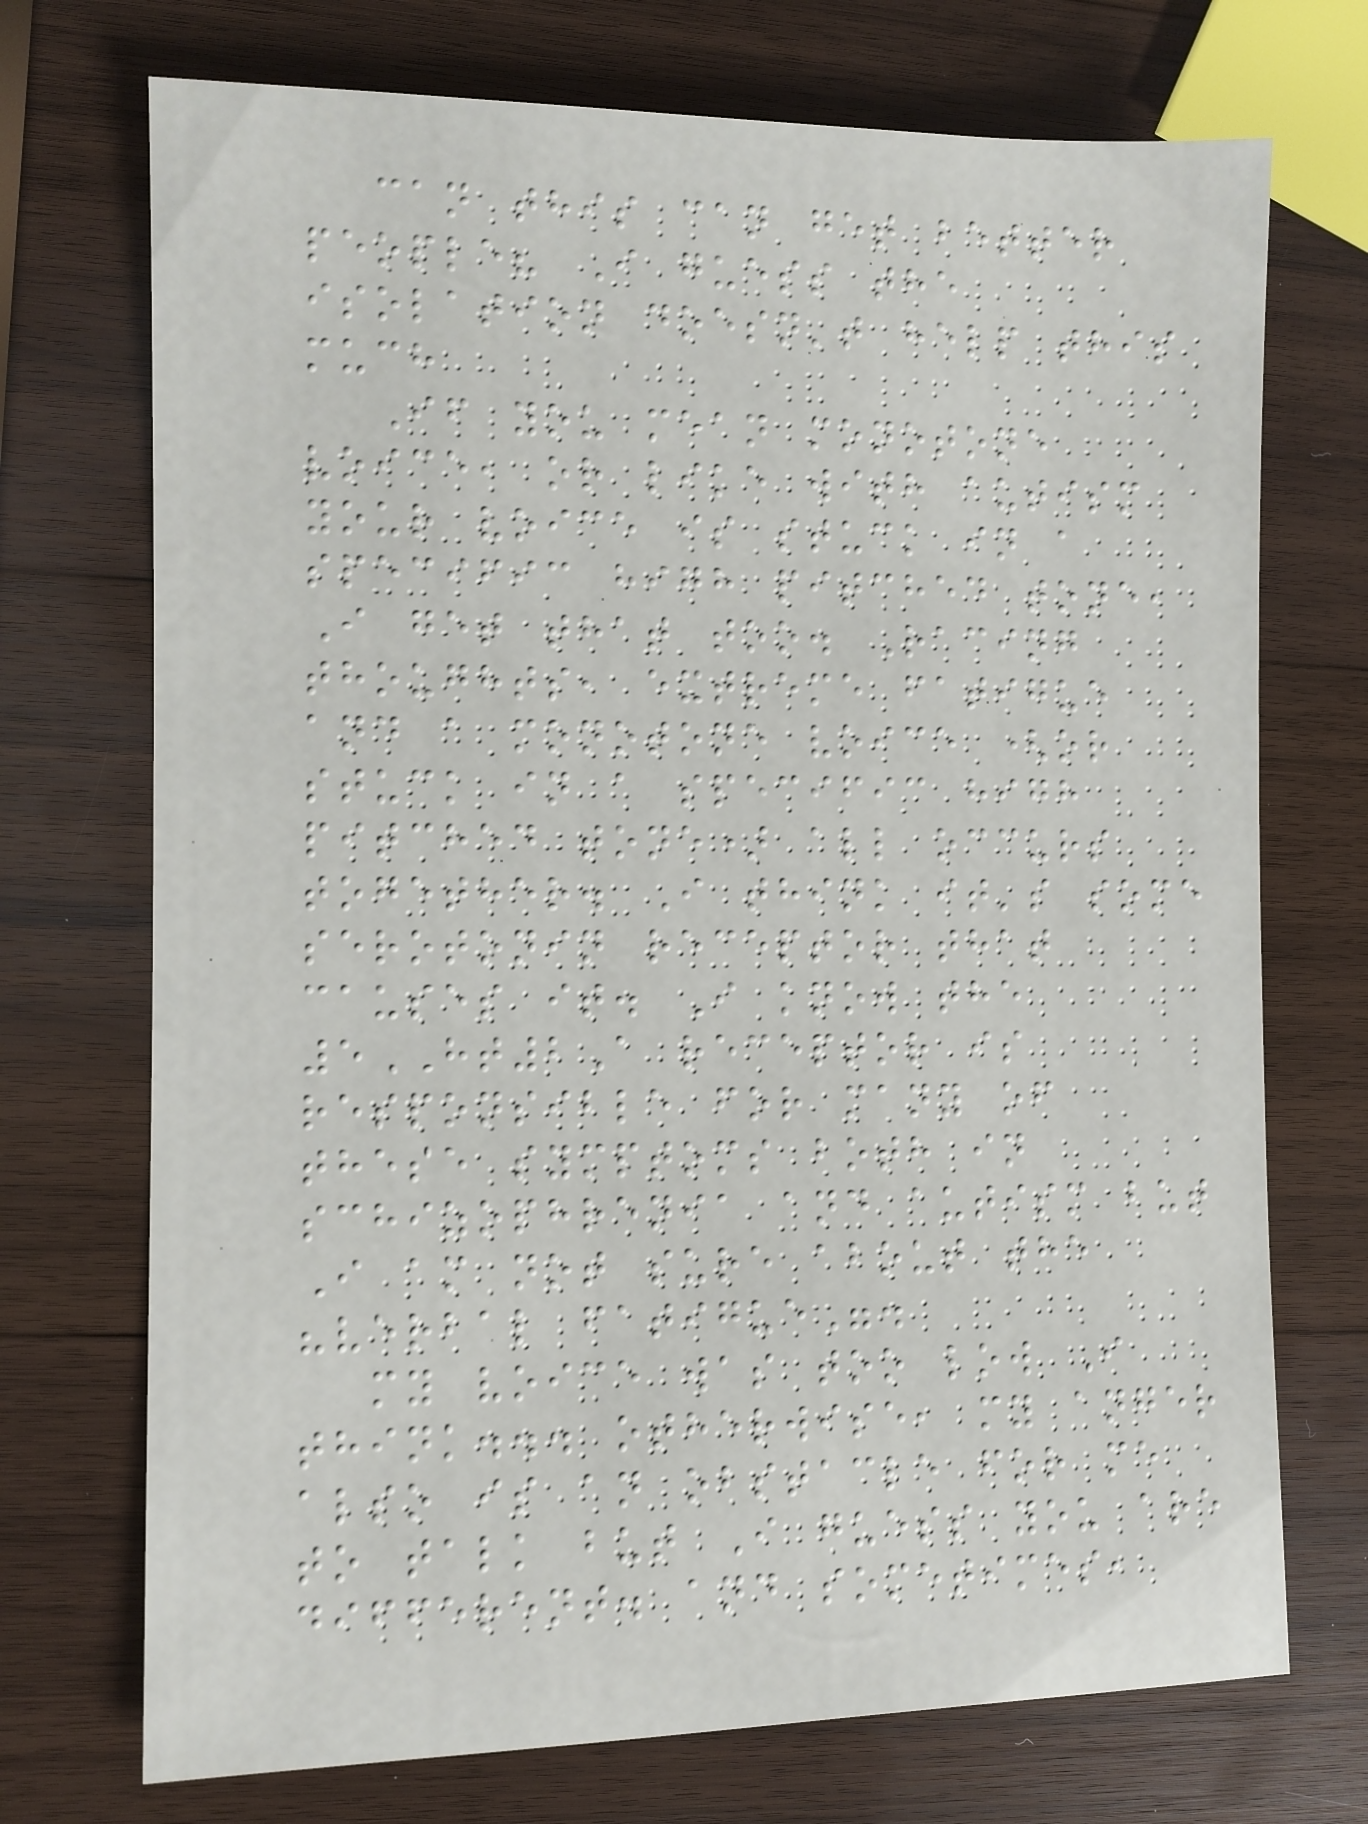can this can get better
people? I guess the
isolation doesn't help this
much
If you mean monotone
voice, or like with autism
your voice is stuck in a
specific high pitched tone,
I get that too. Racing
thoughts, extreme fatigue
and a monotone voice (or
stuck in a specific high
pitched tone) all occurs
together. I think it's some
serotonin receptor that
causes it. I know the
5HT2A receptor is
responsible for many of
these symptoms both in
schizophrenia and autism but
I am not sure about the
"verbal fatigue".
my voice was too low I
think... otherwise, my anger
also is an obstacle for me
to talk but I guess you are
different. and sometimes,
